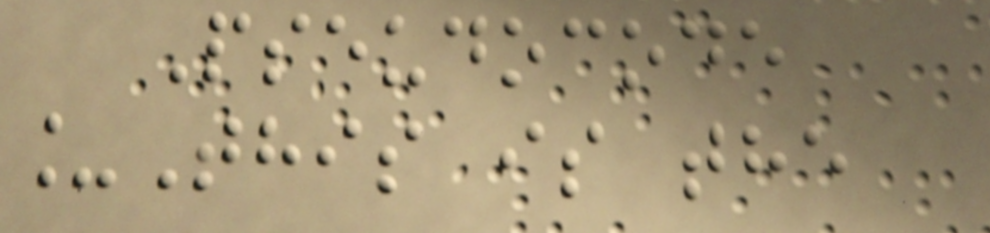Pseudocode
_This is the
